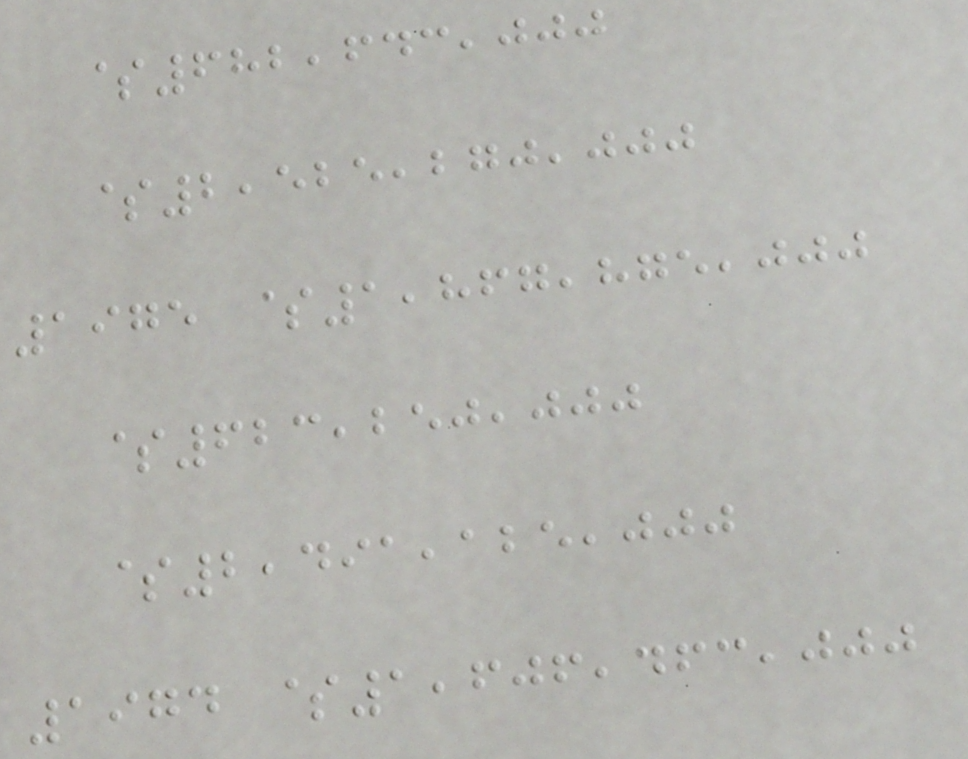$682,643,000
$2,525,270,000
1975 $1,867,875,000
$623,250,000
$2,491,125,000
1974 $1,606,463,000
